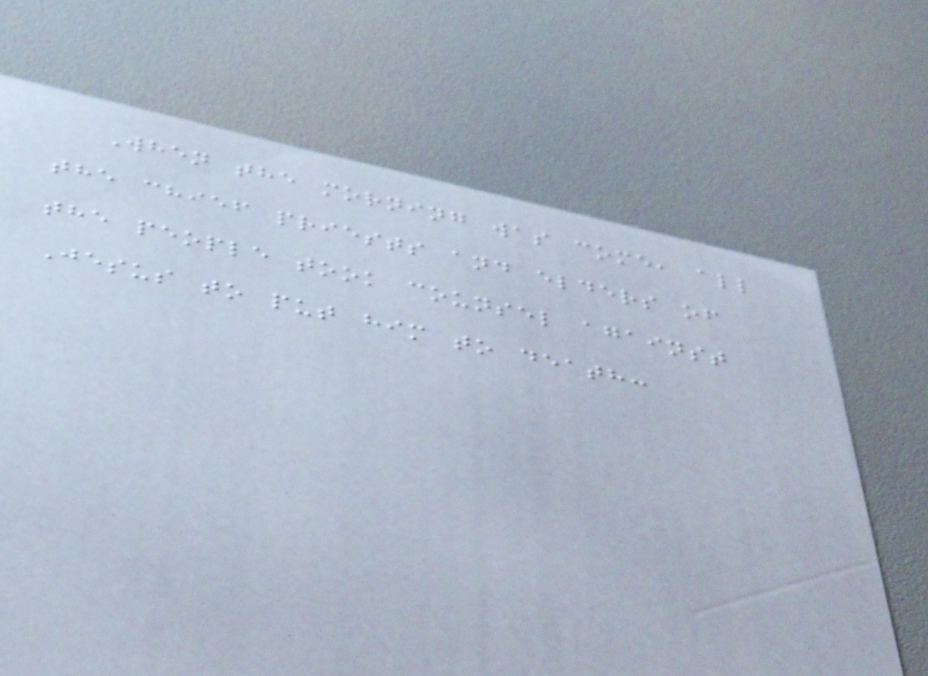When the morning was come, all
the chief priests and elders of
the people took counsel against
Jesus to put him to death:
